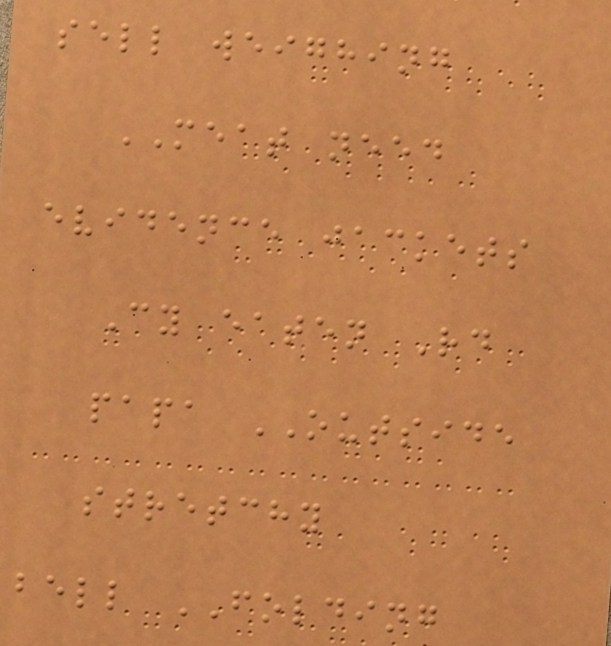sell weighing
MEAT need
evidence jackets
Cy eaten Rd
papa OUTSIDE
stretchy
bell FOLDING
